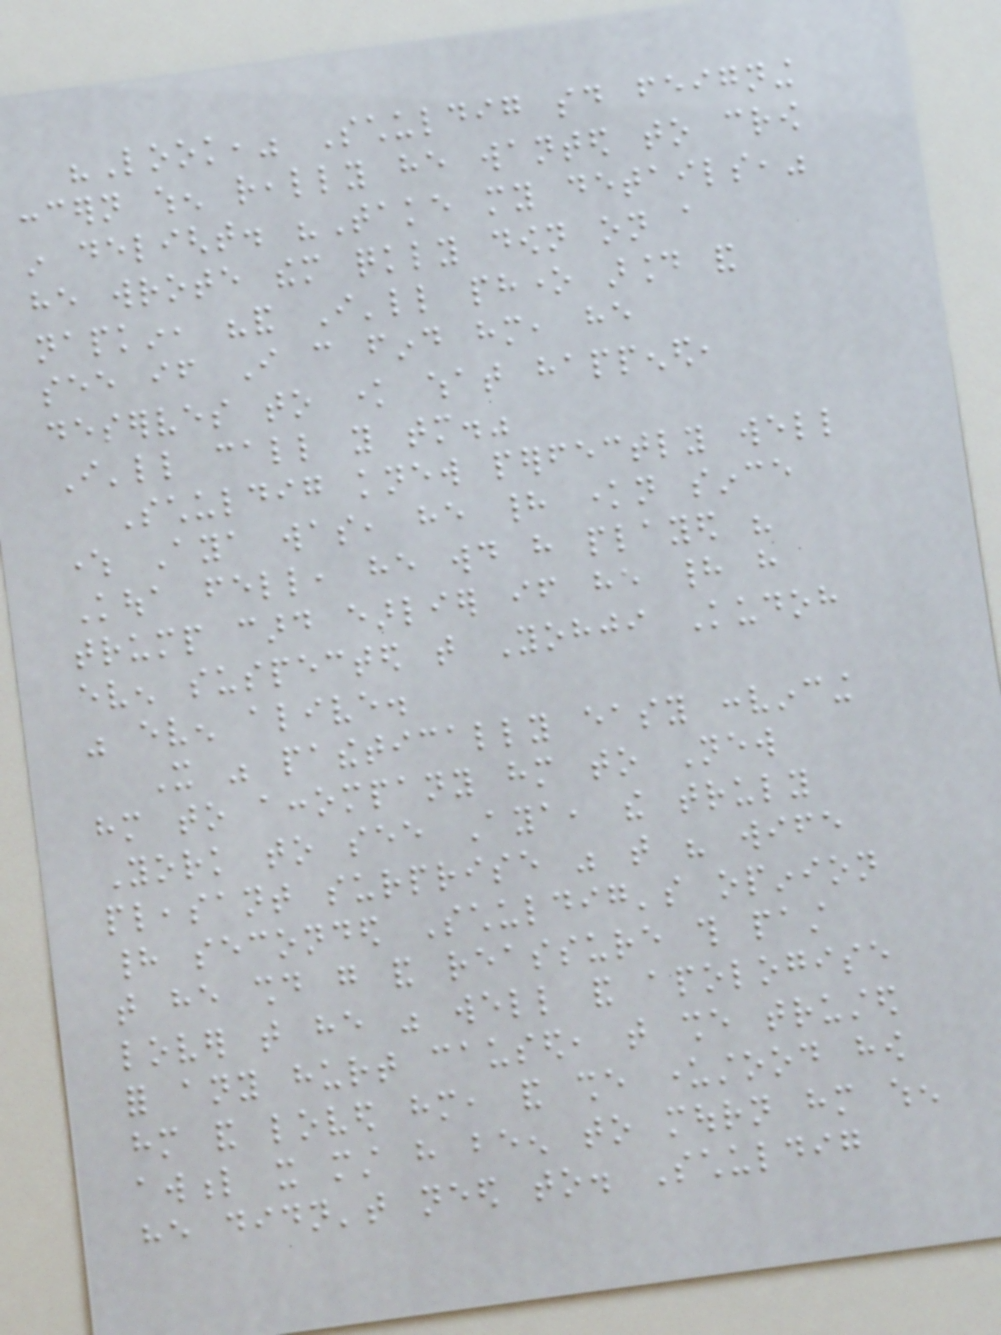"Look," Schuldig said feigning
concern when really he wanted to crow
in delight. "Take my details,"
he wrote them quickly down on a
napkin, "and I'll phone around and
see if I can find him, he
deserves to know what happened,
I'll call you tomorrow."
Schuldig knew perfectly well
where Aya was, he had known since
Koua fell, he would have played his
trump card earlier if he had have
even suspected that Yohji Kudoh
was even alive.
It was pathetically easy convincing
him to accompany him to New
York to see Aya, the truly
pleasant surprise was that his wife
had seconded Schuldig's opinion
that he should go and reassure this past
lover that he was well and apologise
for any hurt caused, that she trusted
him and loved him, and she understood how
awful it must have been to mourn him when
he didn't need to. Schuldig
